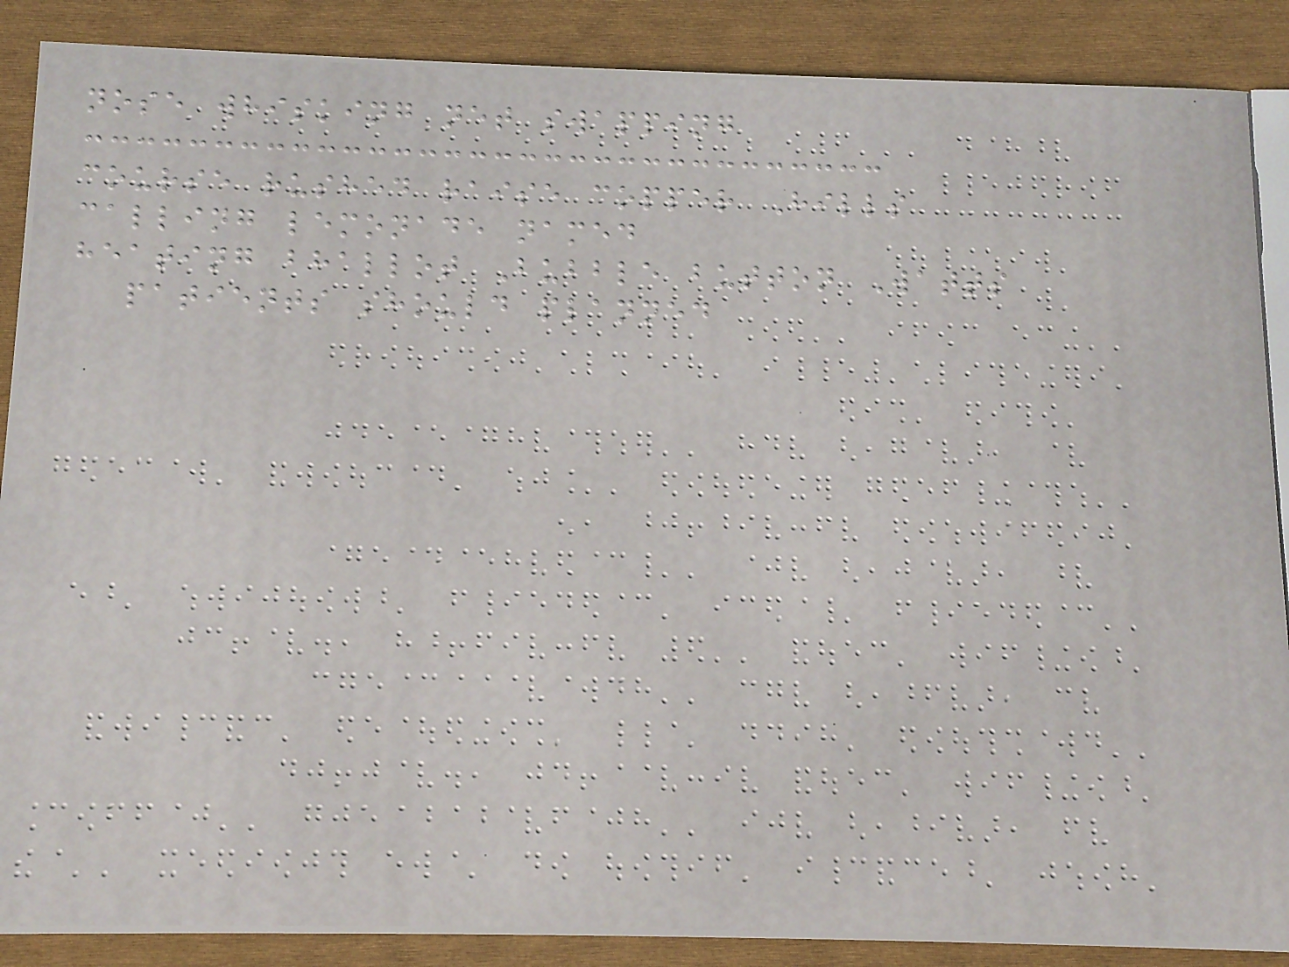nose whisking net swapping
course rushed raise copper Hills
calling lemonade named
heating bhallot Bubble button Watts
patients should planned
